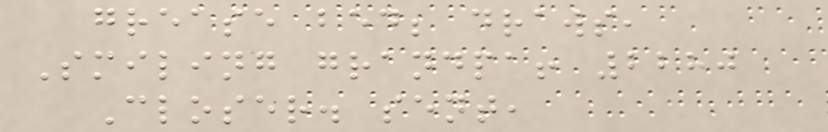grease bed; draws,
Smiling grandpa! 2280
Closer. sent,
